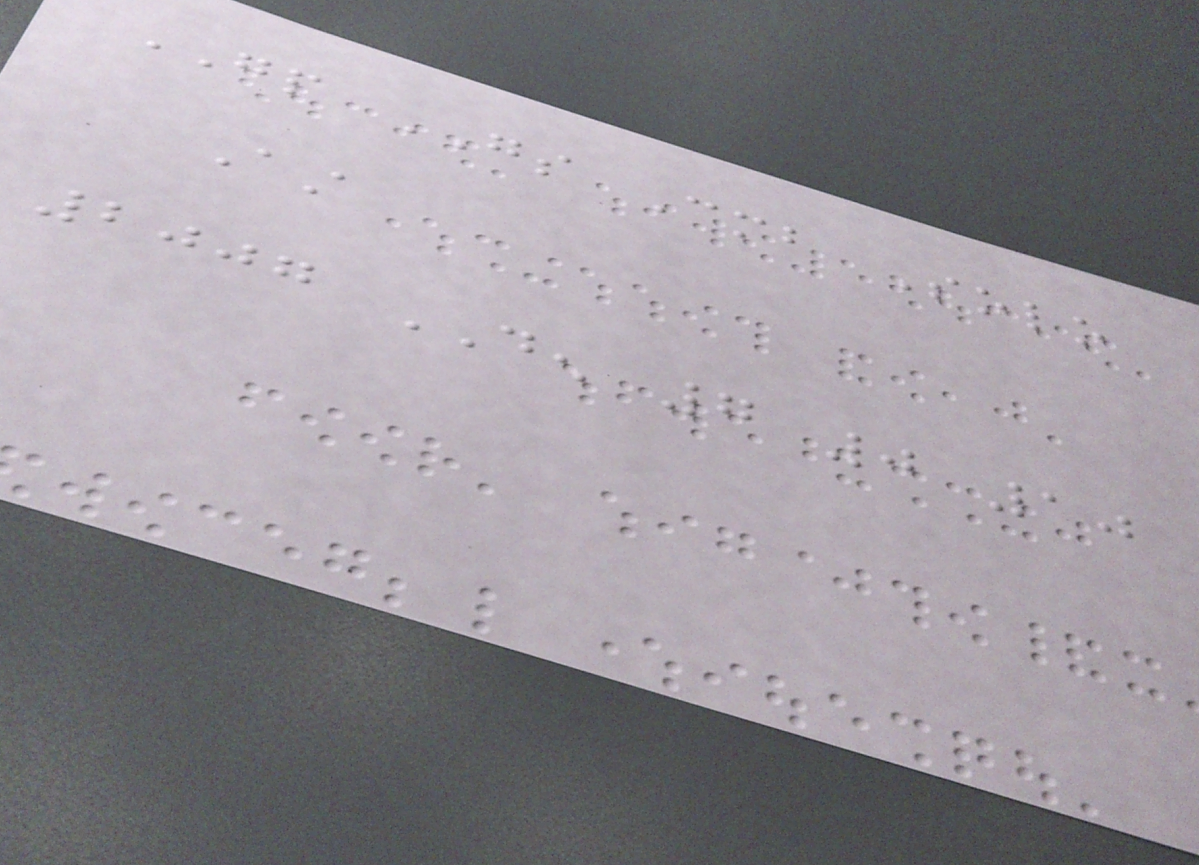GP GS Cmb Solo
Ast
2007 DEN 7 0 10
